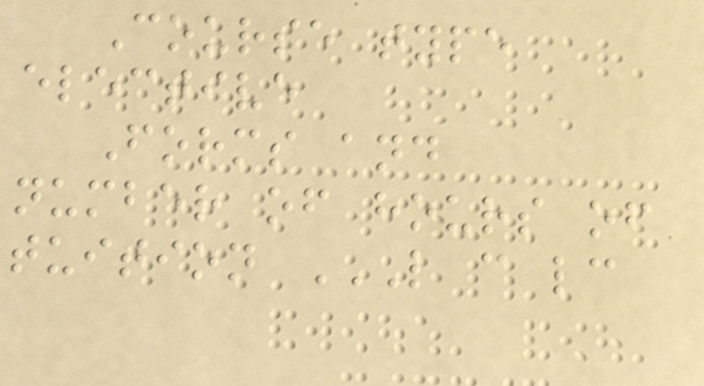Course type
elective
Forms and
number of hours of
tuition L C LC
